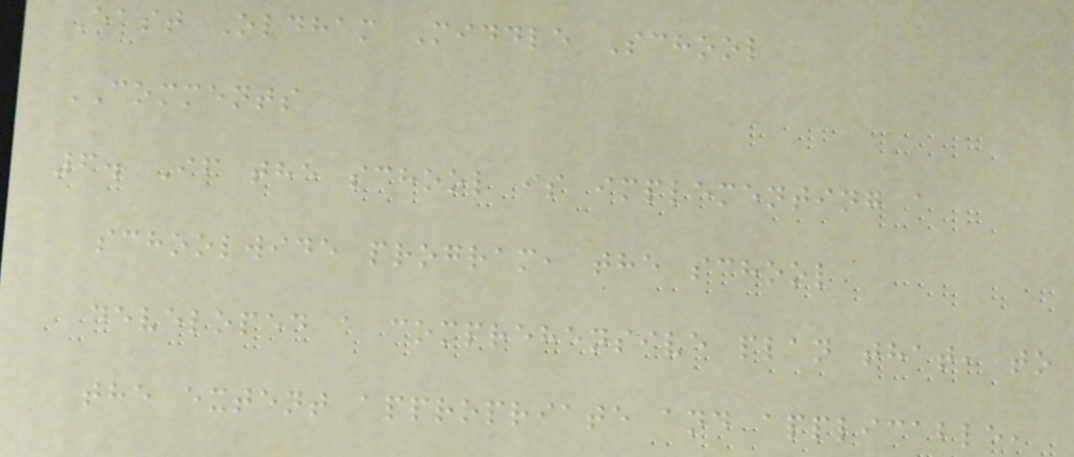East Oldham Middle School
COMMENTS
6. If the school is implementing a
schoolwide program, the school
developed a comprehensive plan that, to
the extent appropriate and applicable,
